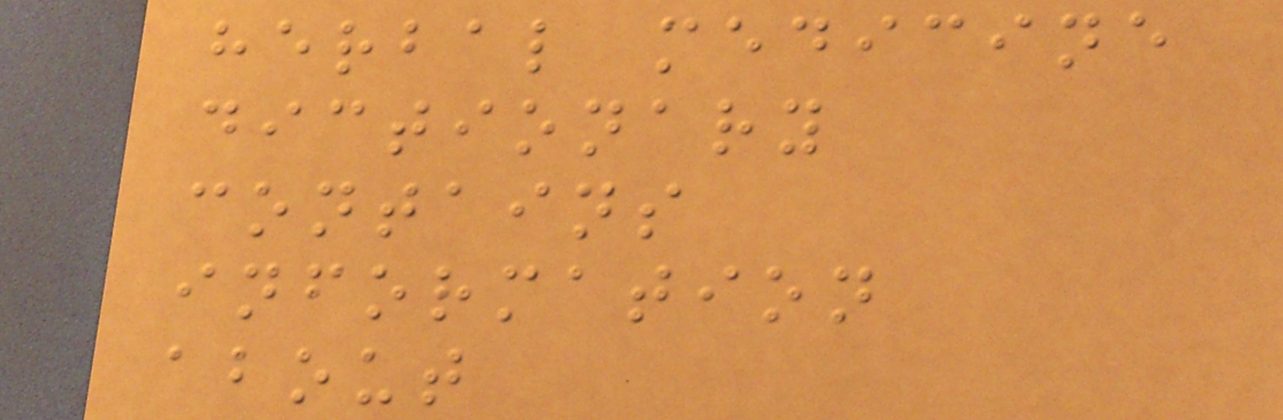herbal medicine
dictionary
contains
information
about
